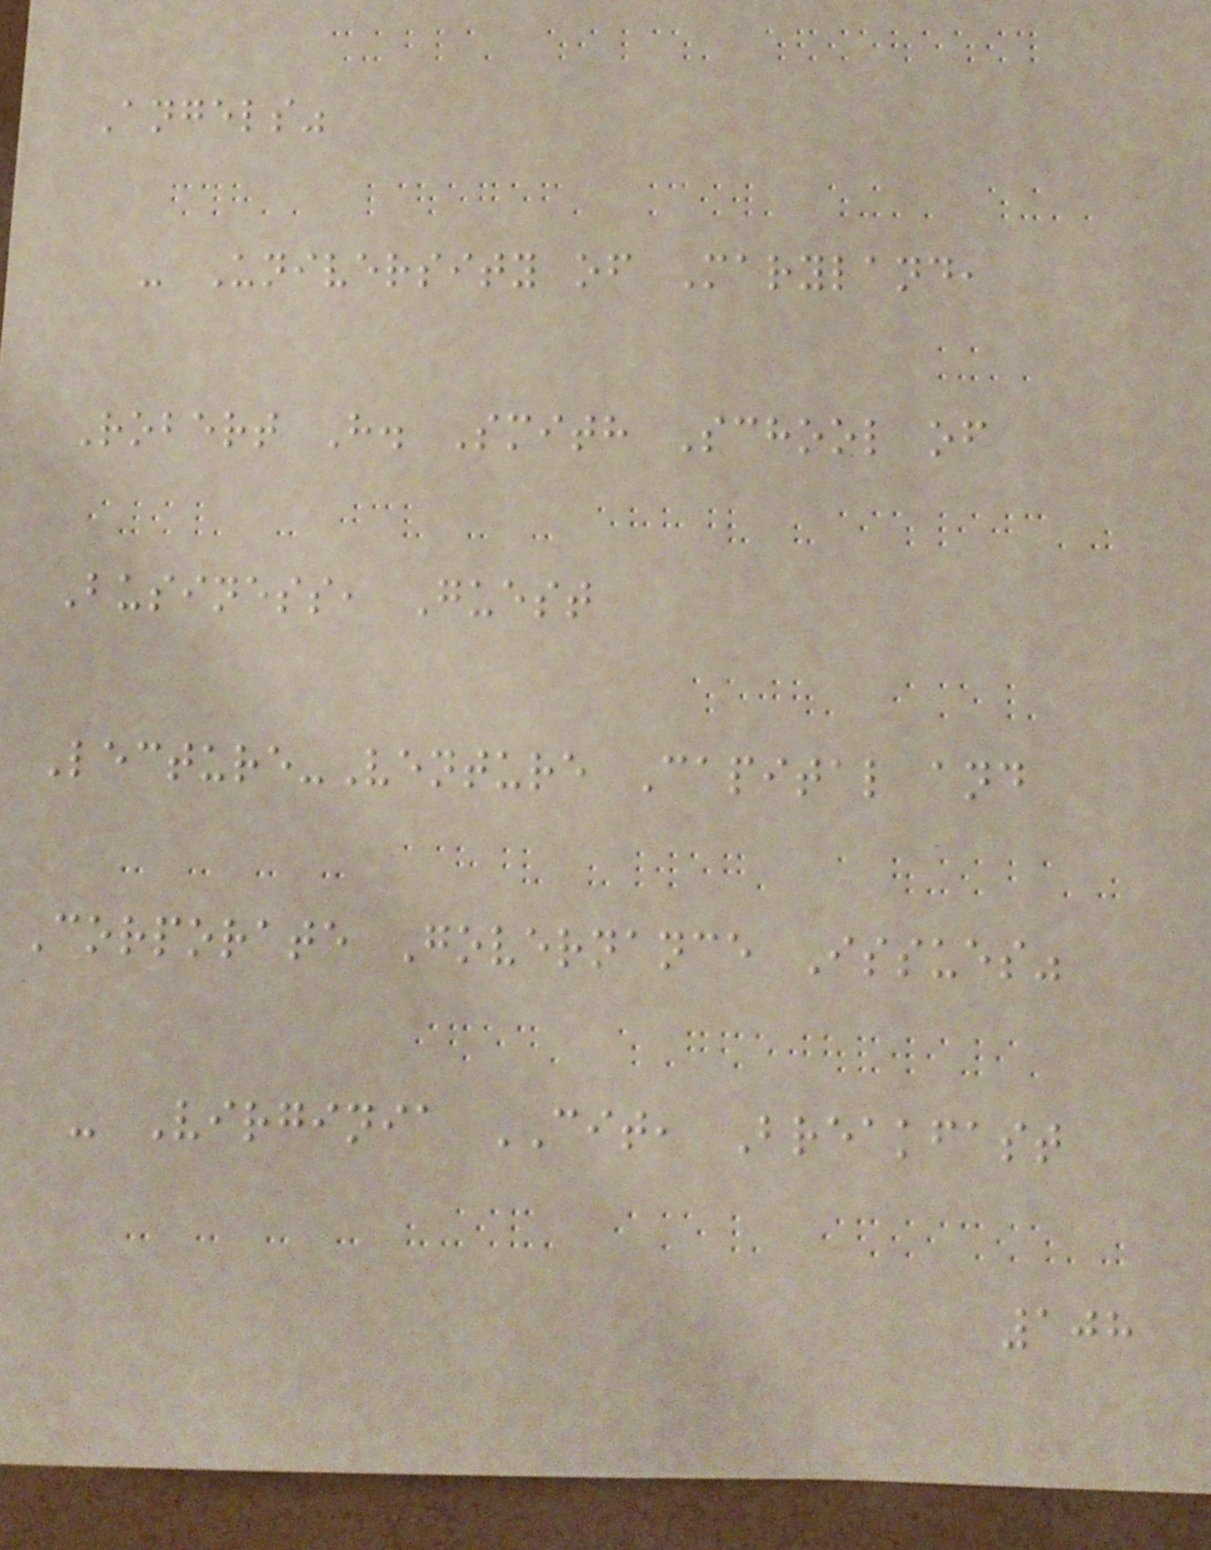Angels"
- University of Maryland,
Robert H. Smith School of
Business, Guest
Lecture-Venture Capital and
Corporate Governance Issues"
- Virginia CIT, Breakfast
108
